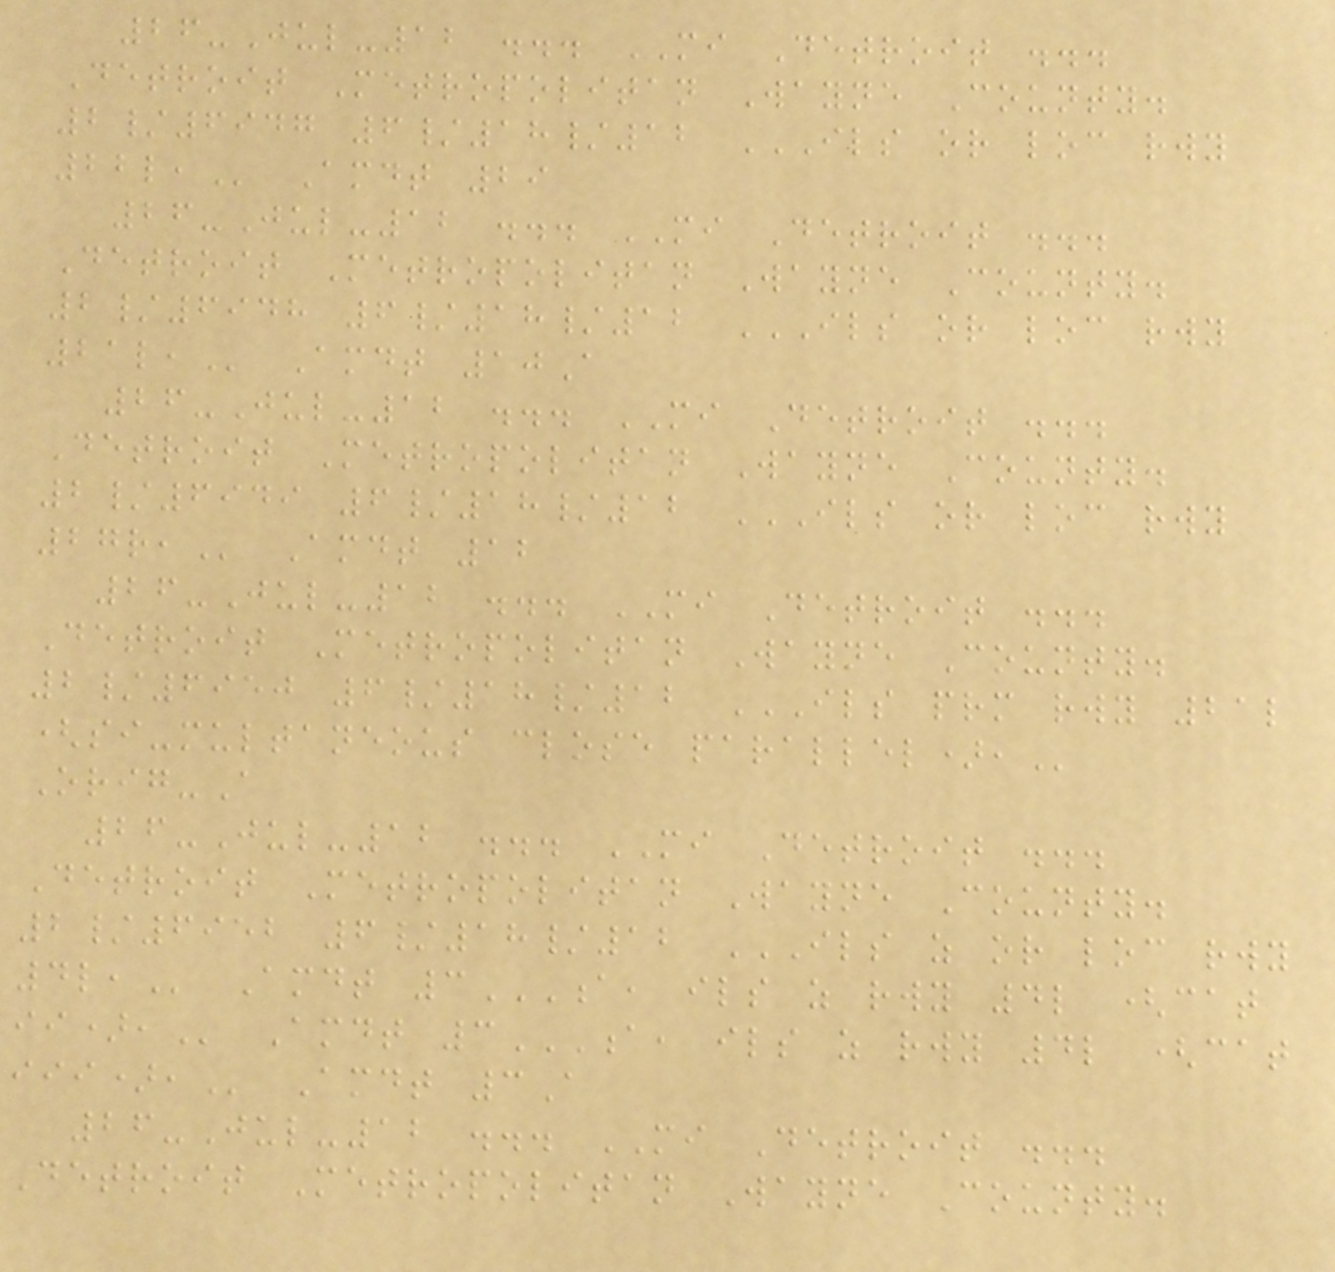26-Jul-12 ... MI Detroit ...
Detroit Metropolitan Wayne County.
2/6947 6/18/12 ILS OR LOC RWY
22L, Amdt 29
26-Jul-12 ... MI Detroit ...
Detroit Metropolitan Wayne County.
2/6948 6/18/12 ILS OR LOC RWY
21L, Amdt 10A
26-Jul-12 ... MI Detroit ...
Detroit Metropolitan Wayne County.
2/6949 6/18/12 ILS OR LOC RWY
27R, Amdt 12
26-Jul-12 ... MI Detroit ...
Detroit Metropolitan Wayne County.
2/6950 6/18/12 ILS PRM RWY 21L
(SI-MULTANEOUS CLOSE PARALLEL),
Orig-A
26-Jul-12 ... MI Detroit ...
Detroit Metropolitan Wayne County.
2/6952 6/18/12 ILS Z OR LOC RWY
4L, Amdt 3A, ILS Z RWY 4L (CAT
II), Amdt 3A, ILS Z RWY 4L (CAT
III), Amdt 3A
26-Jul-12 ... MI Detroit ...
Detroit Metropolitan Wayne County.
